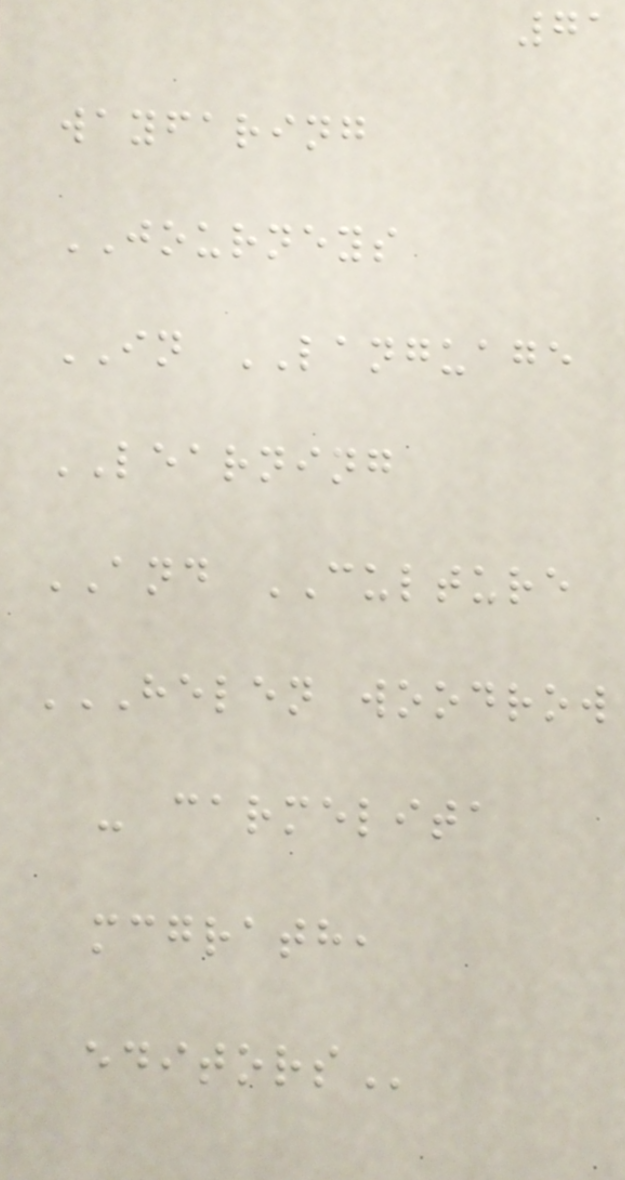71
wayfaring
JOURNEYS
IN LANGUAGE
LEARNING
AND CULTURE
HELEN WOODROW
- CARMELITA
MCGRATH,
EDITORS
